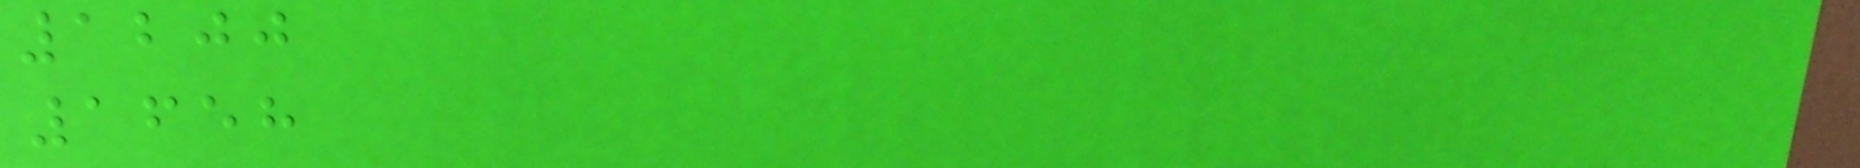1200
1658
